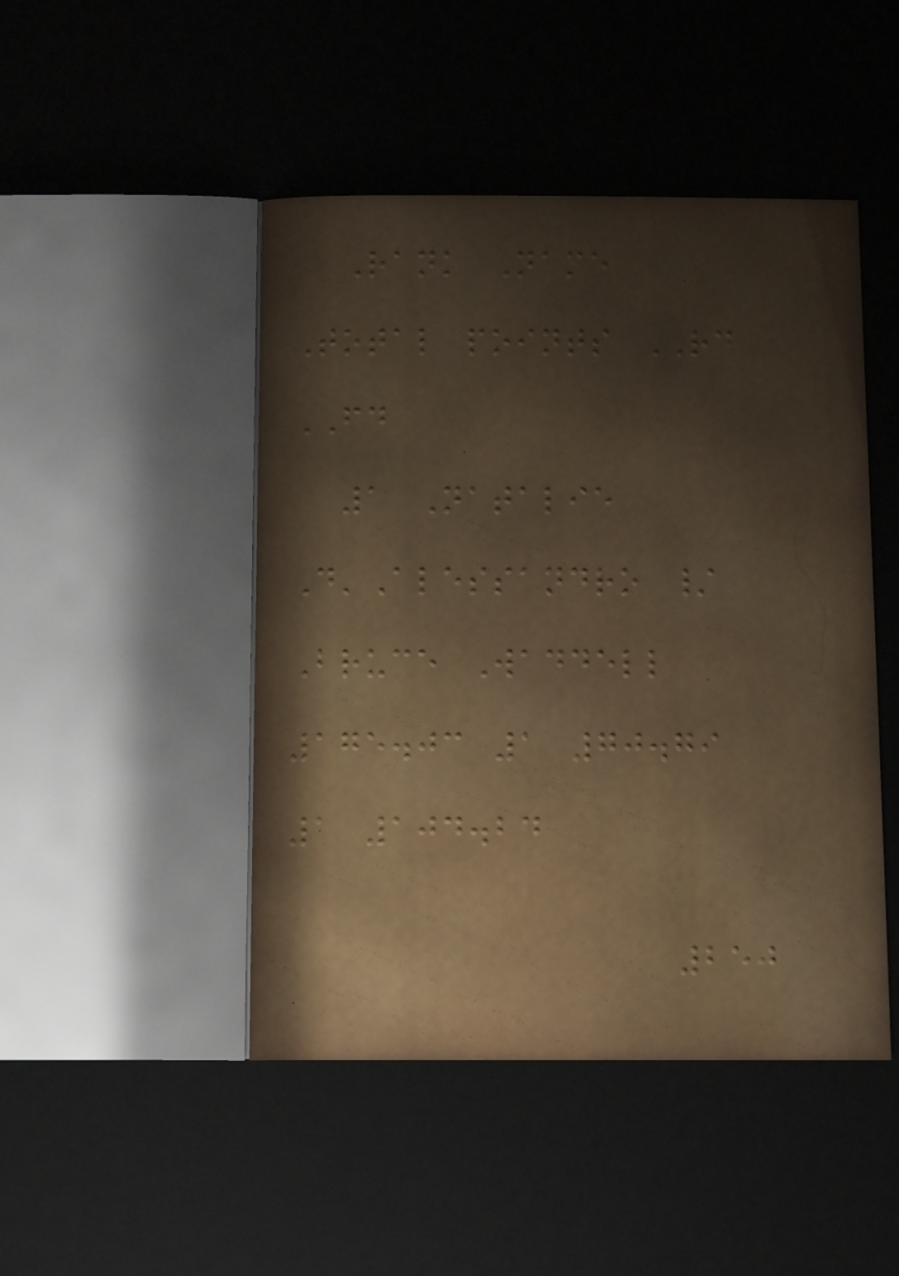Rank Name
Total points RD
FD
1 Natalie
D'Alessandro /
Bruce Waddell
175.03 1 70.79
1 104.24
250
